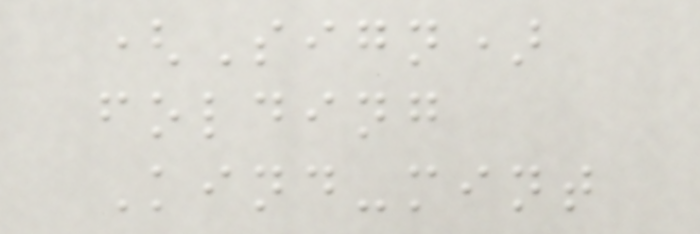(Sign)
folding
Kind-mint
